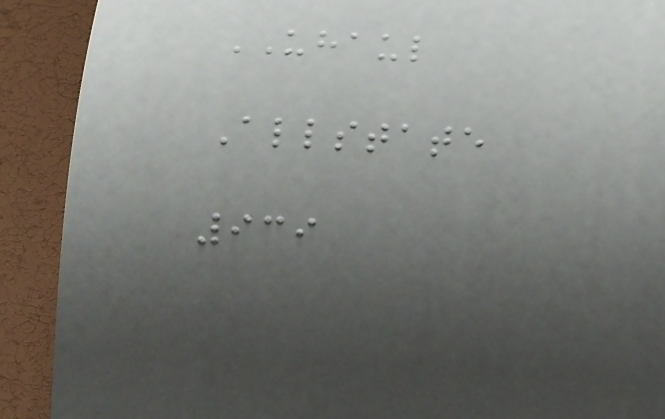UHAUL
Allstate
939
